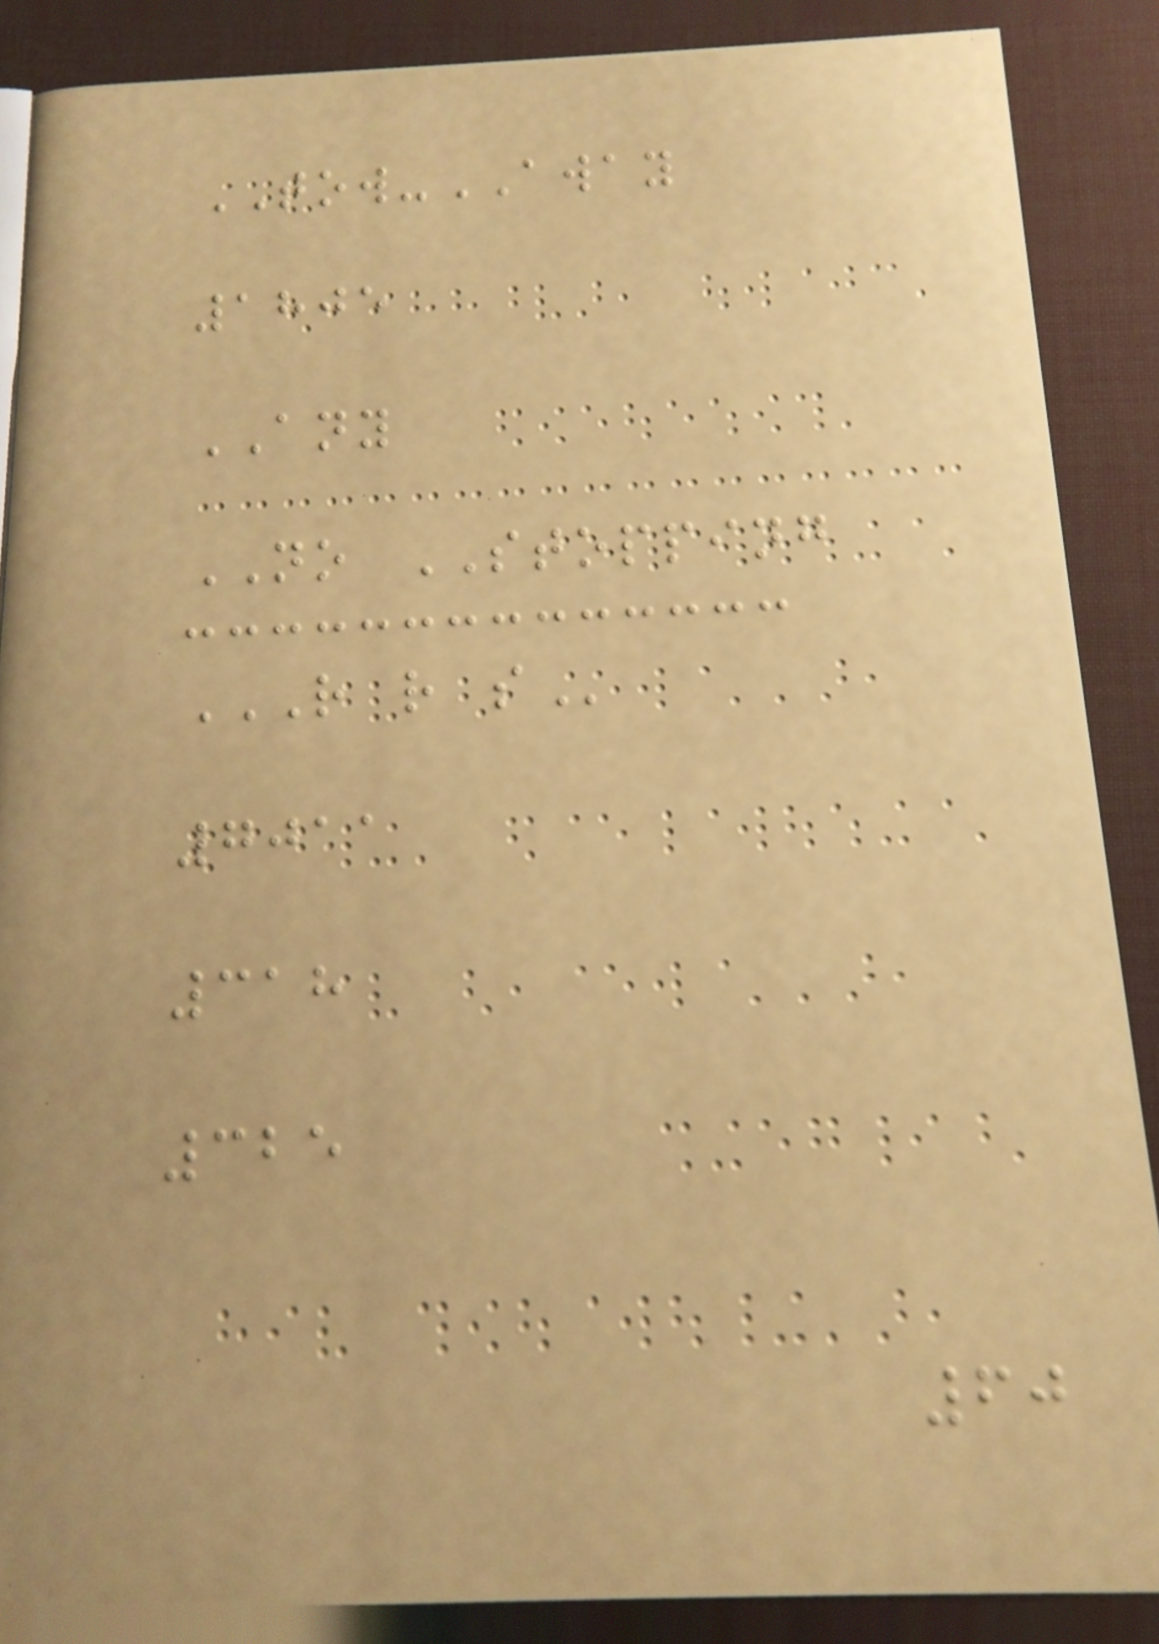TOW-AWAY
1805
ANY
NO STOPPING
R R S
7011
318
325
60
